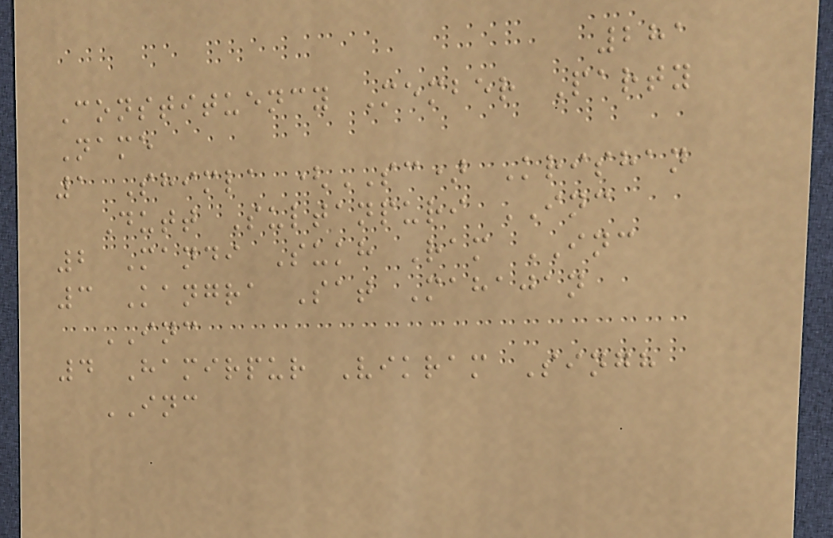281
Constituency Member Party
Name
1 Shimla (SC) Krishan
Dutt Sultanpuri INC
2 Mandi Sukh Ram INC
3 Kangra Sat Mahajan
INC
4 Hamirpur Vikram Singh
INC
